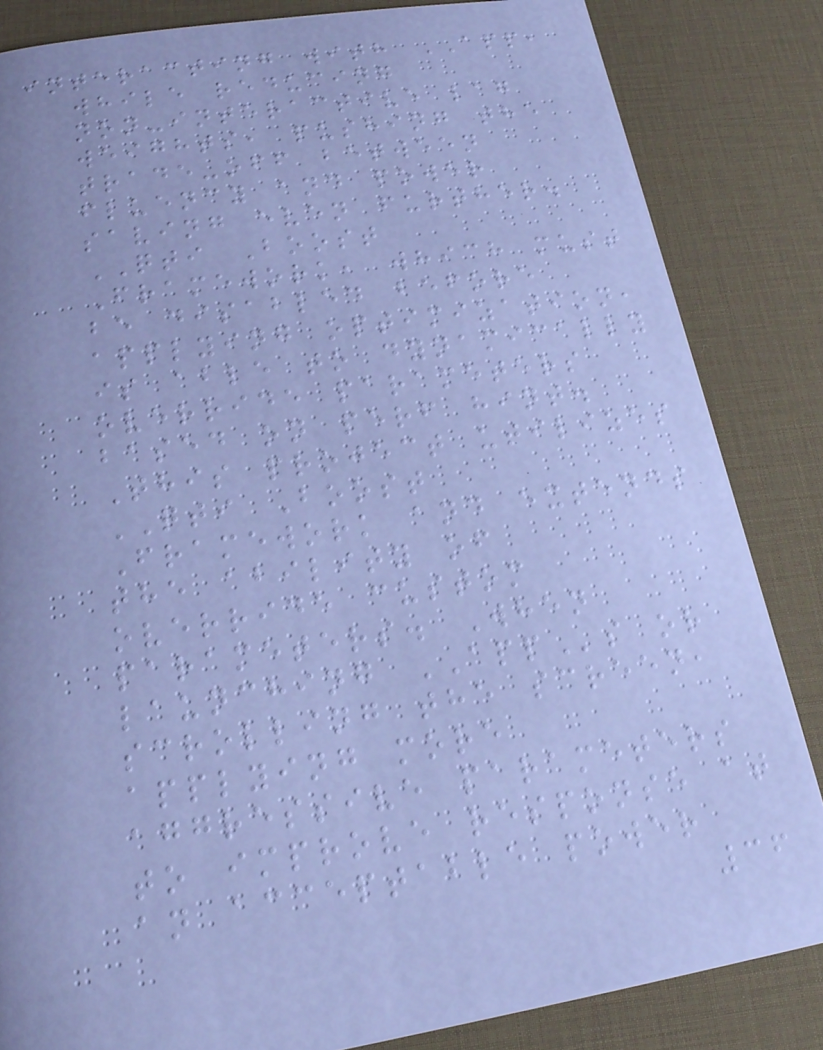interacting with APP,
while reducing
non-interactive lag
weights, pushing the
trade-off between
fluency and power
saving even further.
QTI Boost
Framework, which must
be disabled before
applying optimization,
is able to dynamically
override parameters
based on perf hint.
This project utilizes
QTI Boost
Framework and extends
the ability of
override custom
parameters. When
launching APPs or
scrolling the screen,
applying more
aggressive parameters
to improve response at
an acceptable power
36
